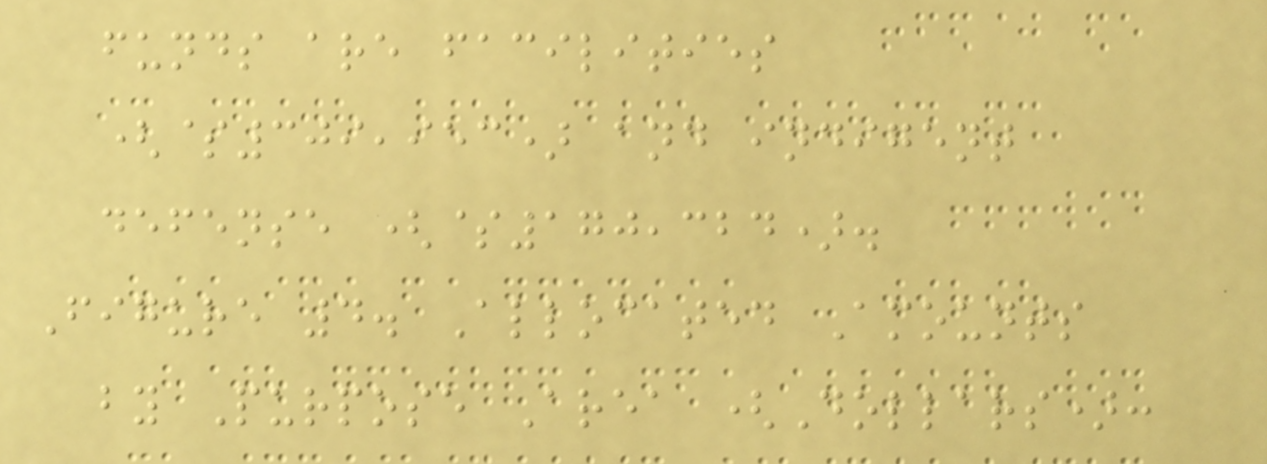funds are facilities
($309,953) and indigent
defense ($170,324).
Figure 4. Allocated Amounts
by Purpose Area (Dollars):
